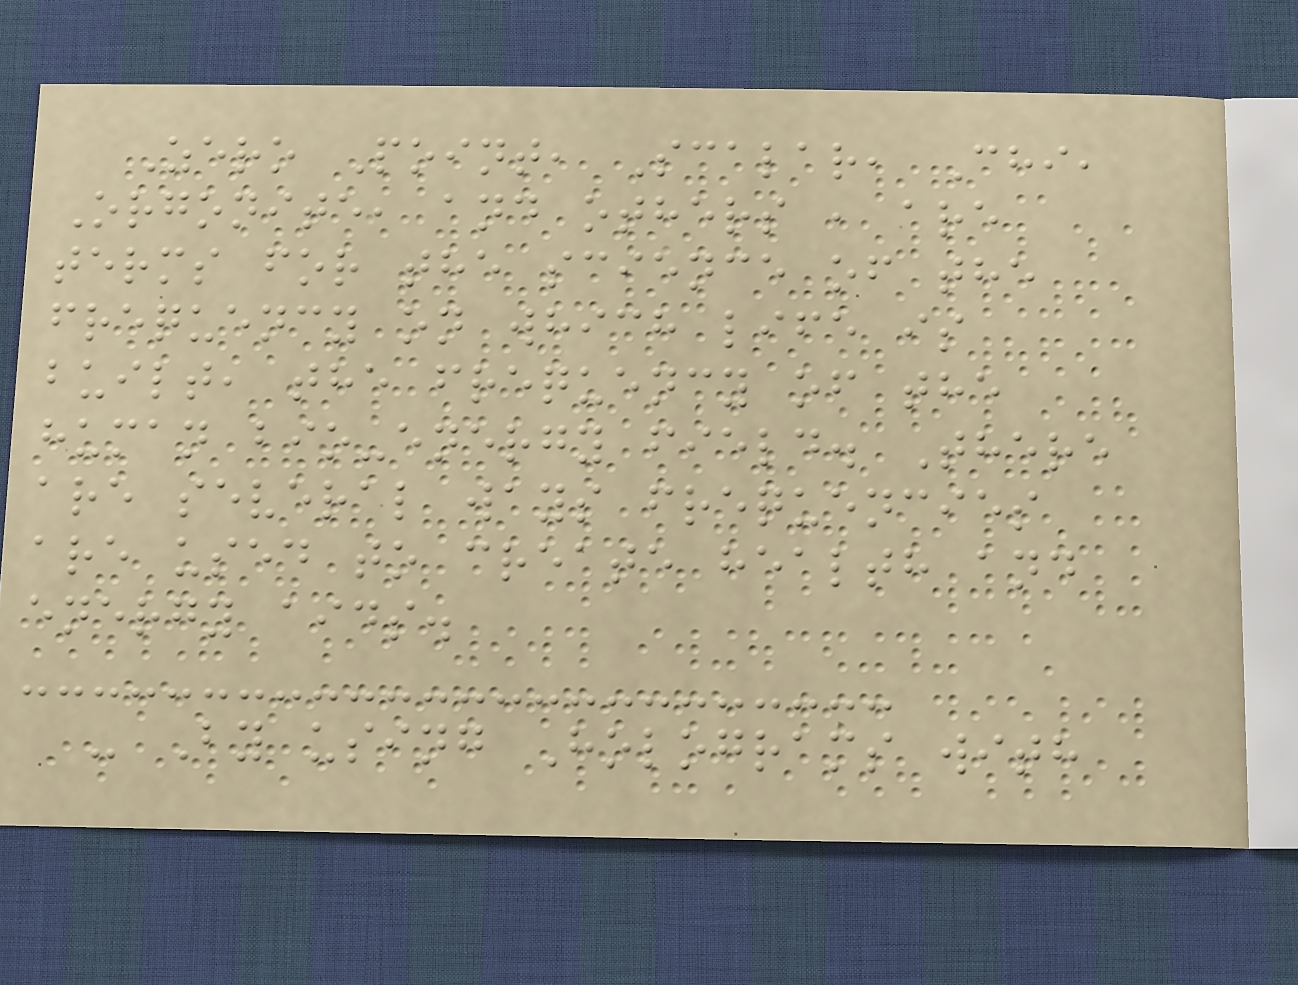Zero Point, Scalar, Chi,
Orgonite, and others , are
terms for the science of the
frequency on which life is
built, the frequency of the
human bio-energy field. There
are several ways frequencies
are used to create health and
energy aids.
- By using Holograms with
